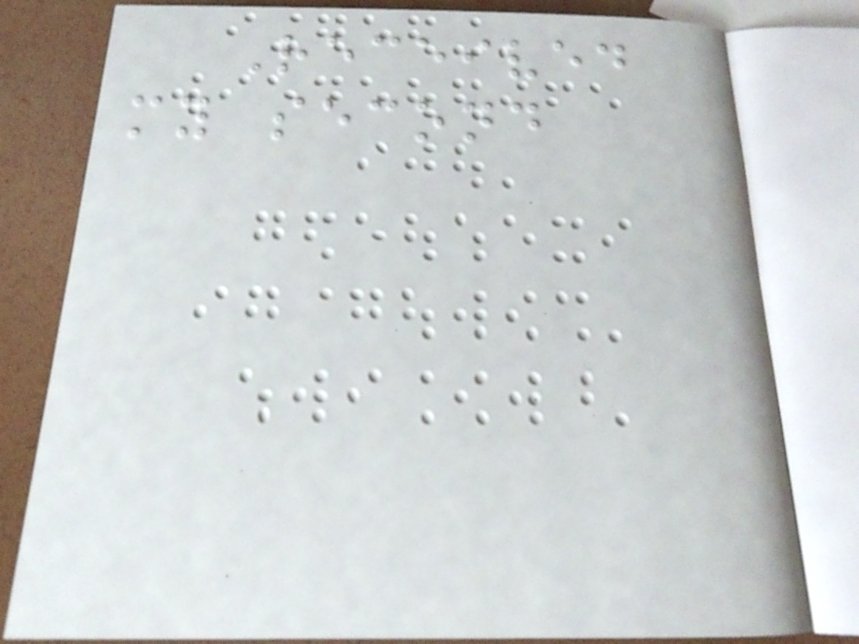Received
my second
